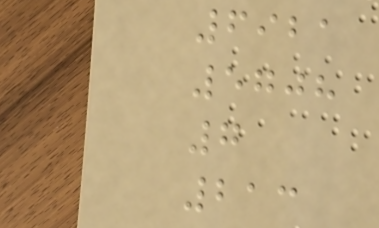6921
5708
7
213
